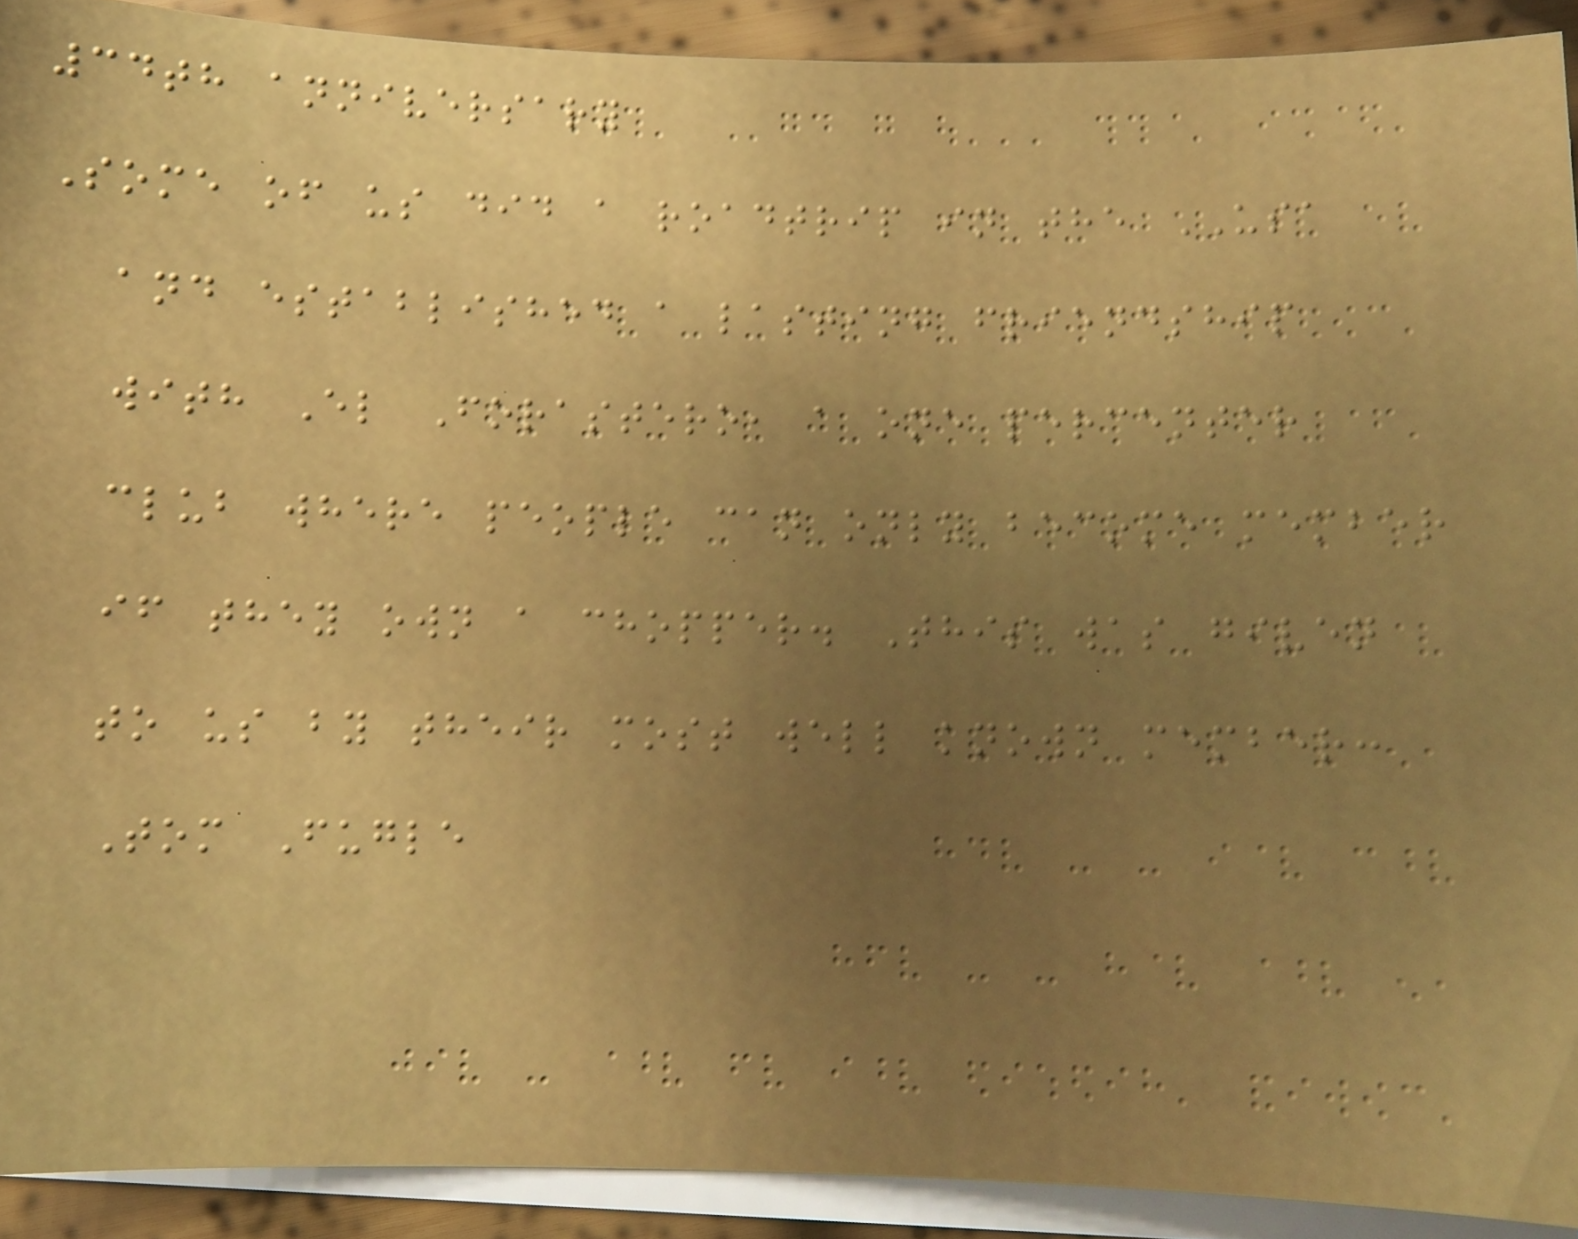34th anniversary
Some of us did a roadtrip in the USA
and established a lasting friendship
with El Forastero, a one percenter
club where people can only become member
if they own a chopper. This was given
to us by their most well known member:
Tom Fugle
